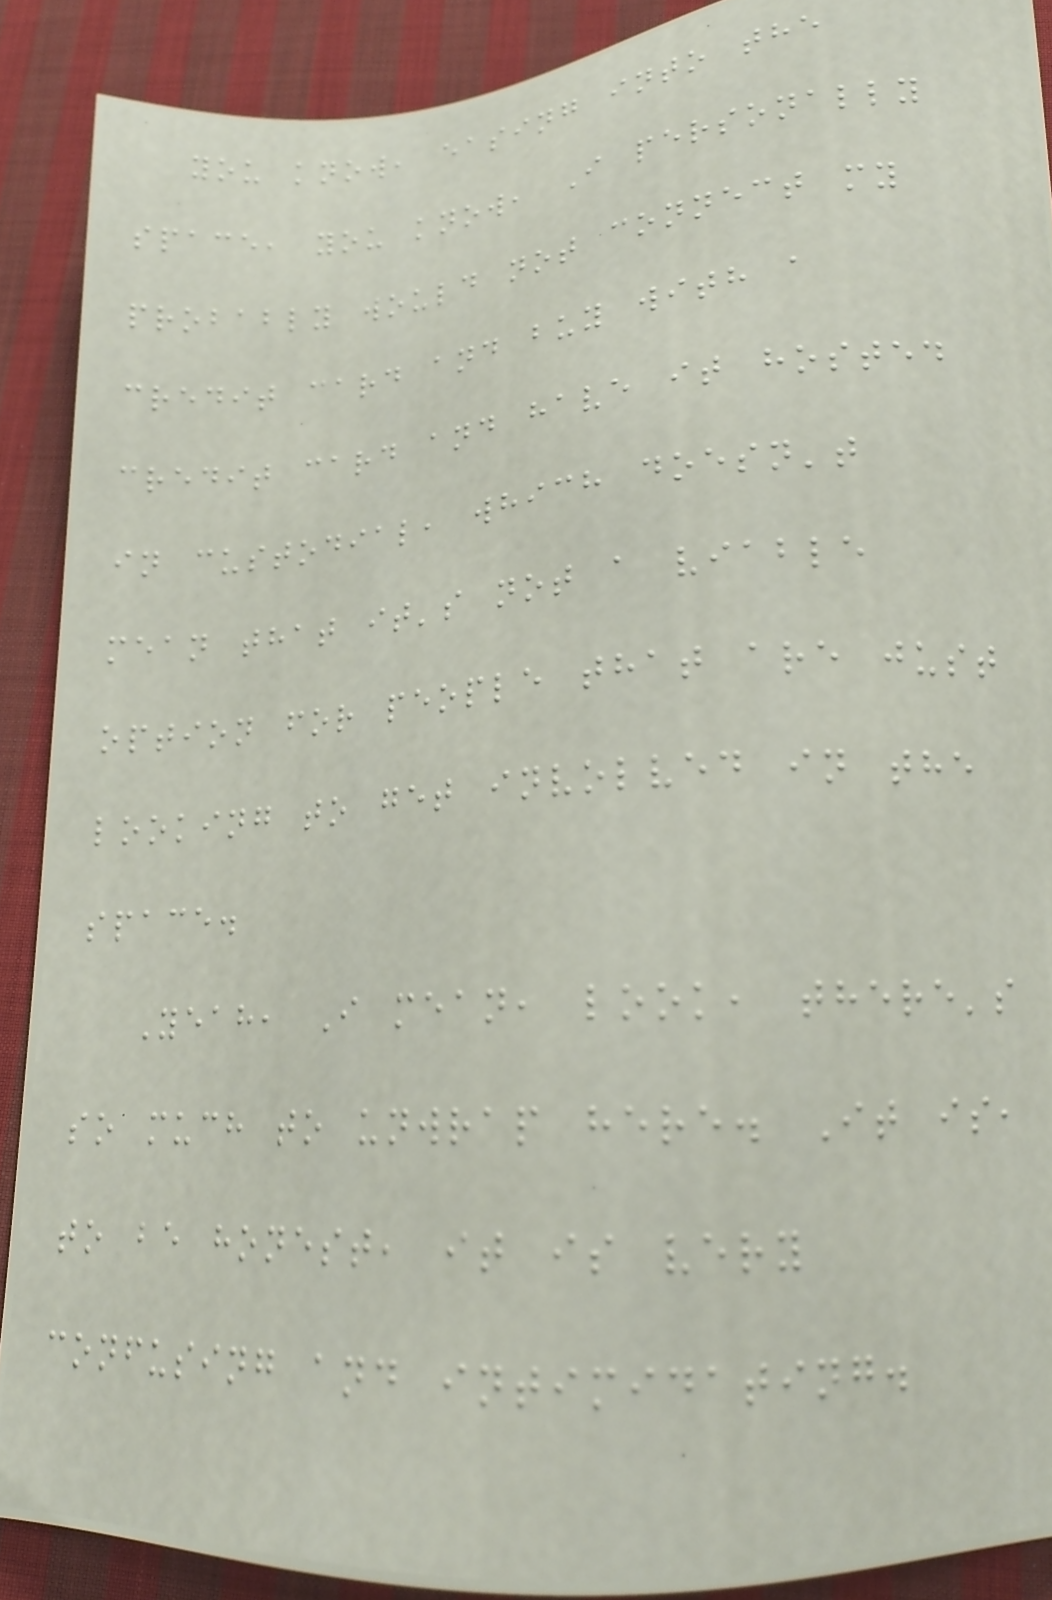you know, easing into the
space, you know, I personally
probably would not connect my
credit card and buy with a
credit card and have it hosted
in custodial, which doesn't
mean that it's not a viable
option for people that are just
looking to get involved in the
space.
Yeah, I mean, look, there's
so much to unwrap here. It is,
to be honest, it is very
confusing and intimidating.
